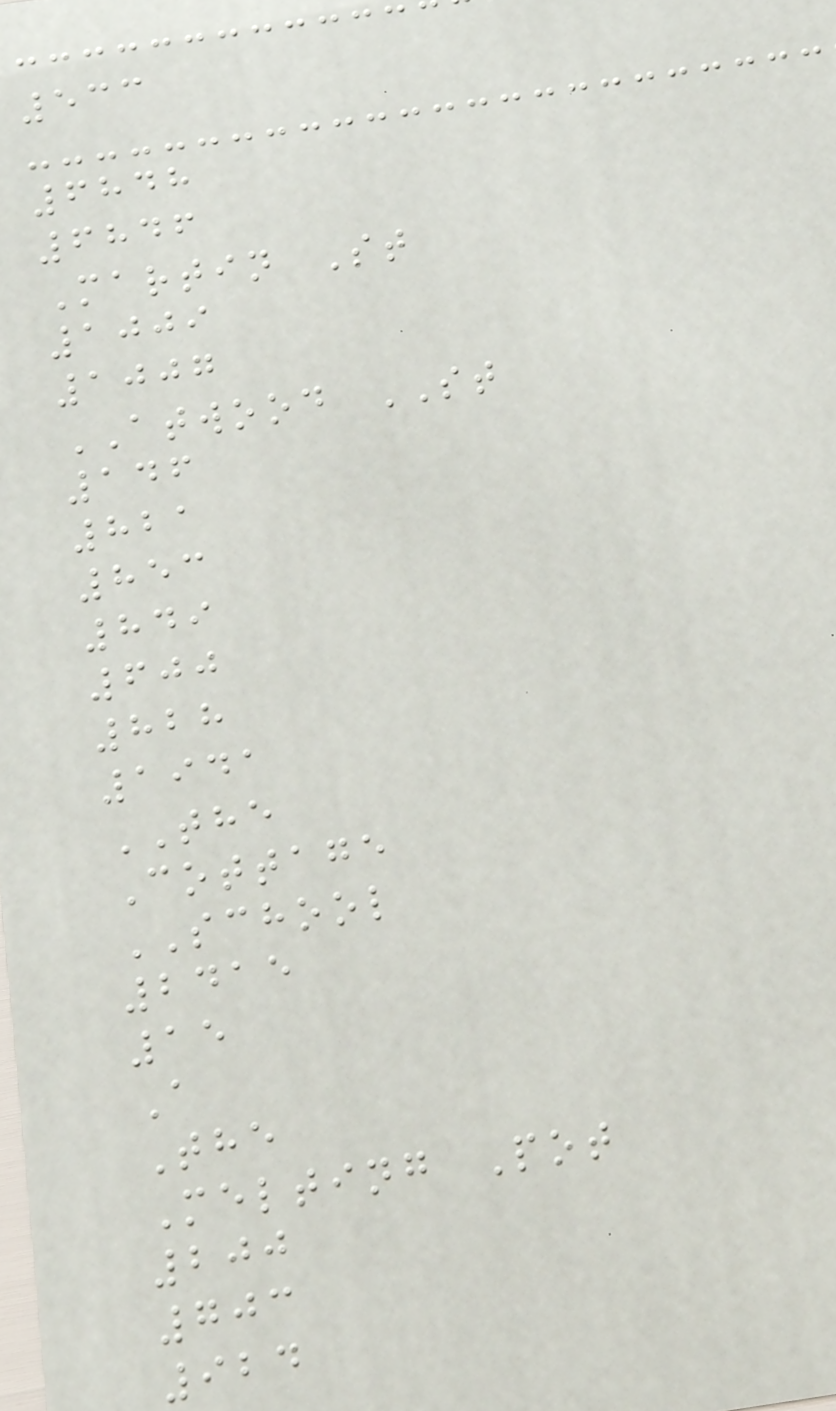533
6848
6846
Martin St
1009
1007
ATWOOD ST
146
821
853
849
600
828
1941
THE
Cottage
SCHOOL
2415
15
A
The
Melting Pot
200
703
924
